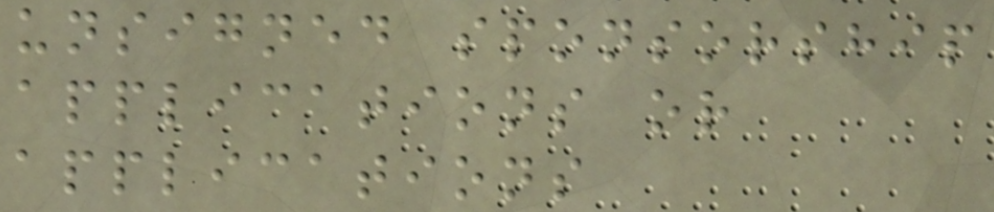unsigned sponsorship
applications or
applications
